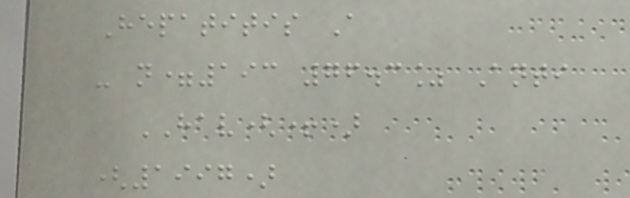Hepatitis A
- n=193 76.3% Anti
HAV(+)
(1997)
